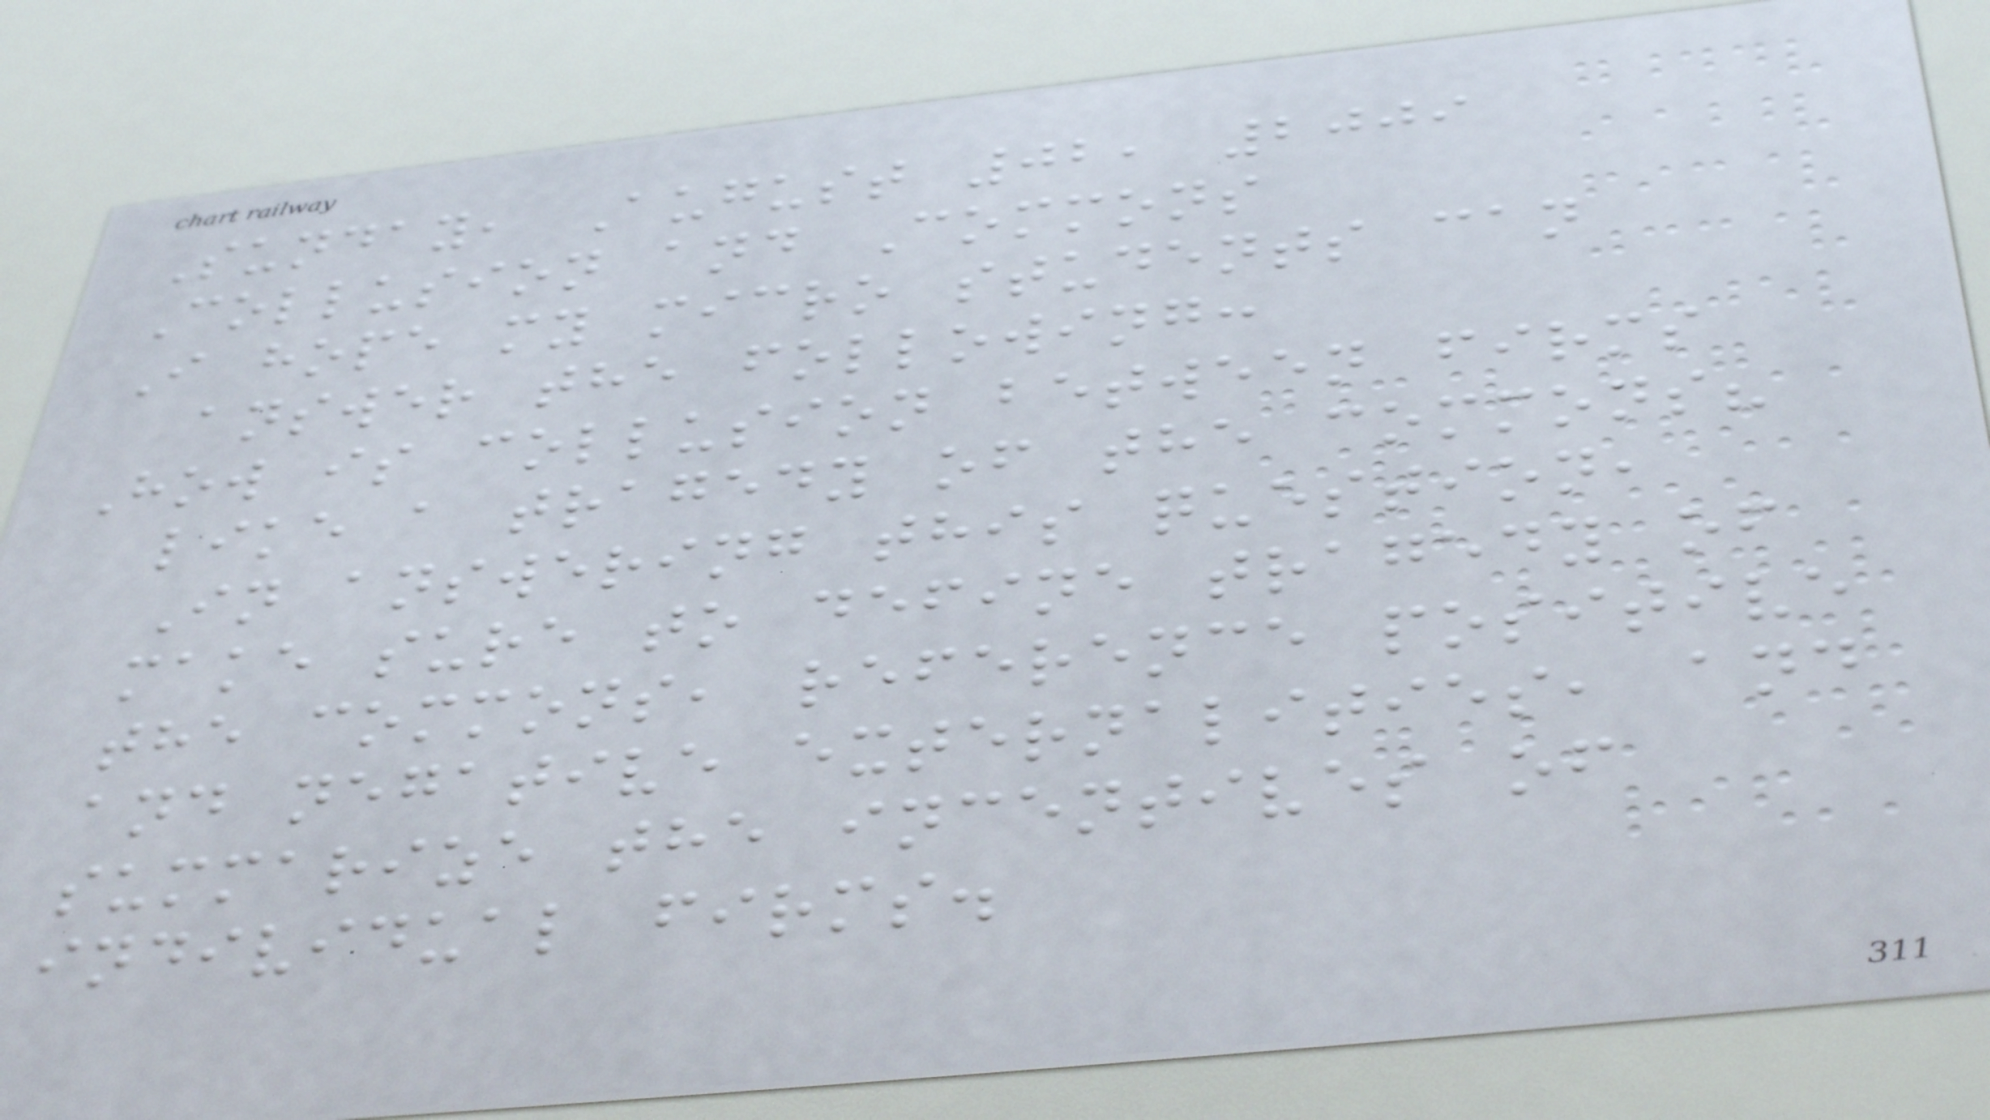Sunday, August 02, 2009
Collusion and Commons
I hope my micro students can
answer the following:
How is collusion between firms
like a tragedy of the commons?
In answering this question,
make sure to define tragedy of
the commons, reference positive
and negative externalities, and
summarize the incentives of
individual firms.
